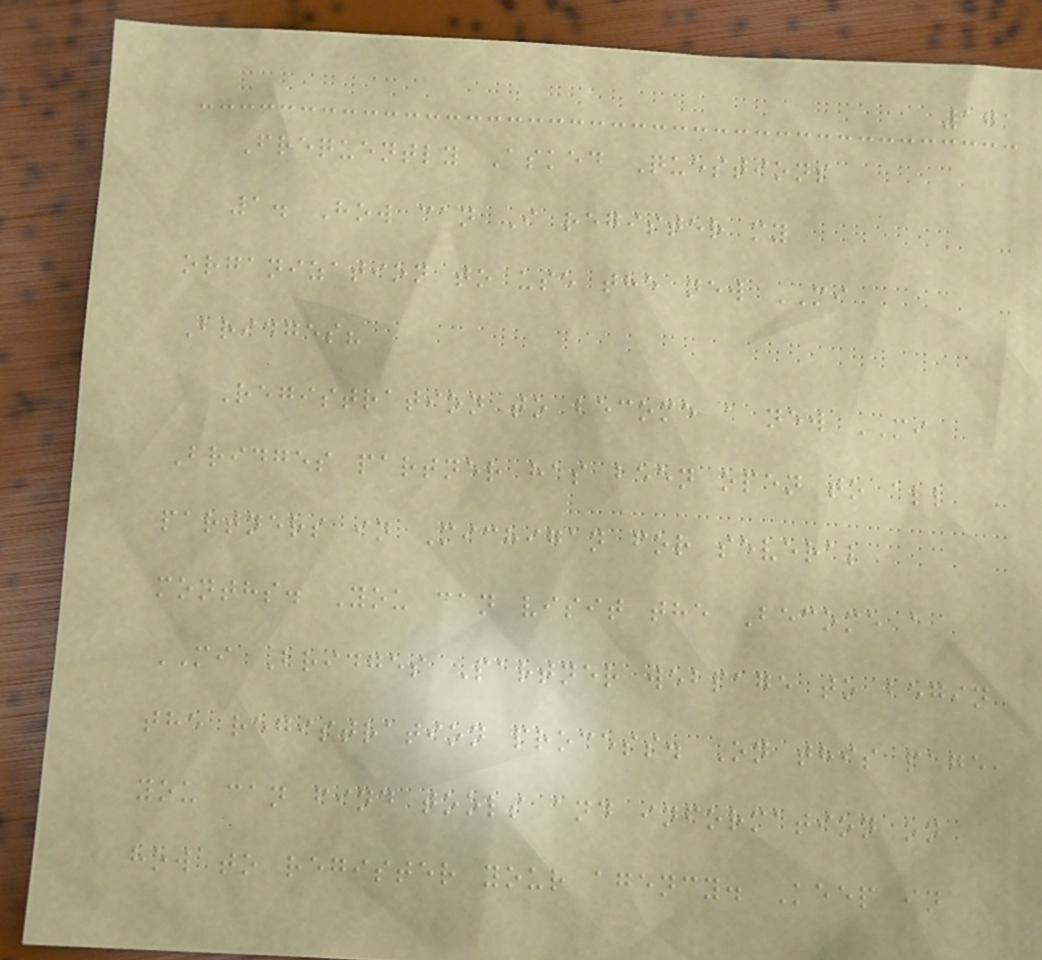171
Frequently Asked Questions
1. How can I register my
organization to use the new MI
Bridges?
Registration to become a new MI
Bridges partner has been open to all
partners in Michigan for several
months. You can visit the Become a
MI Bridges Partner webpage to begin
the registration process. On this page,
you can find tools and information on
how to register your agency. Keep in
